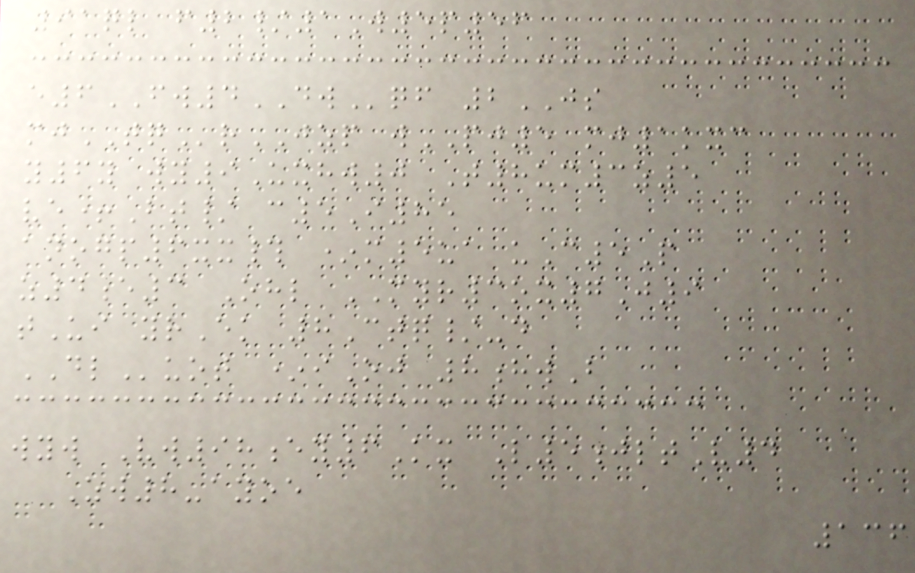91ql f2/1W5p56
e6FW4DWqf 2JS
mjTQrJZP wPJ5 mj1kxc
y6y wy9Uxhw0 T8um3z5
ve+Bt/ c5I85
anogp6xx# *m5ua uC5P
z4e3 Ohl MYR3ox7J9
tUi yrEk 8Ctq/-d
DLuot *iOj 8hwB
wyw Vw98ey6Kx L5jltV4
Zw8-ayoe
136
